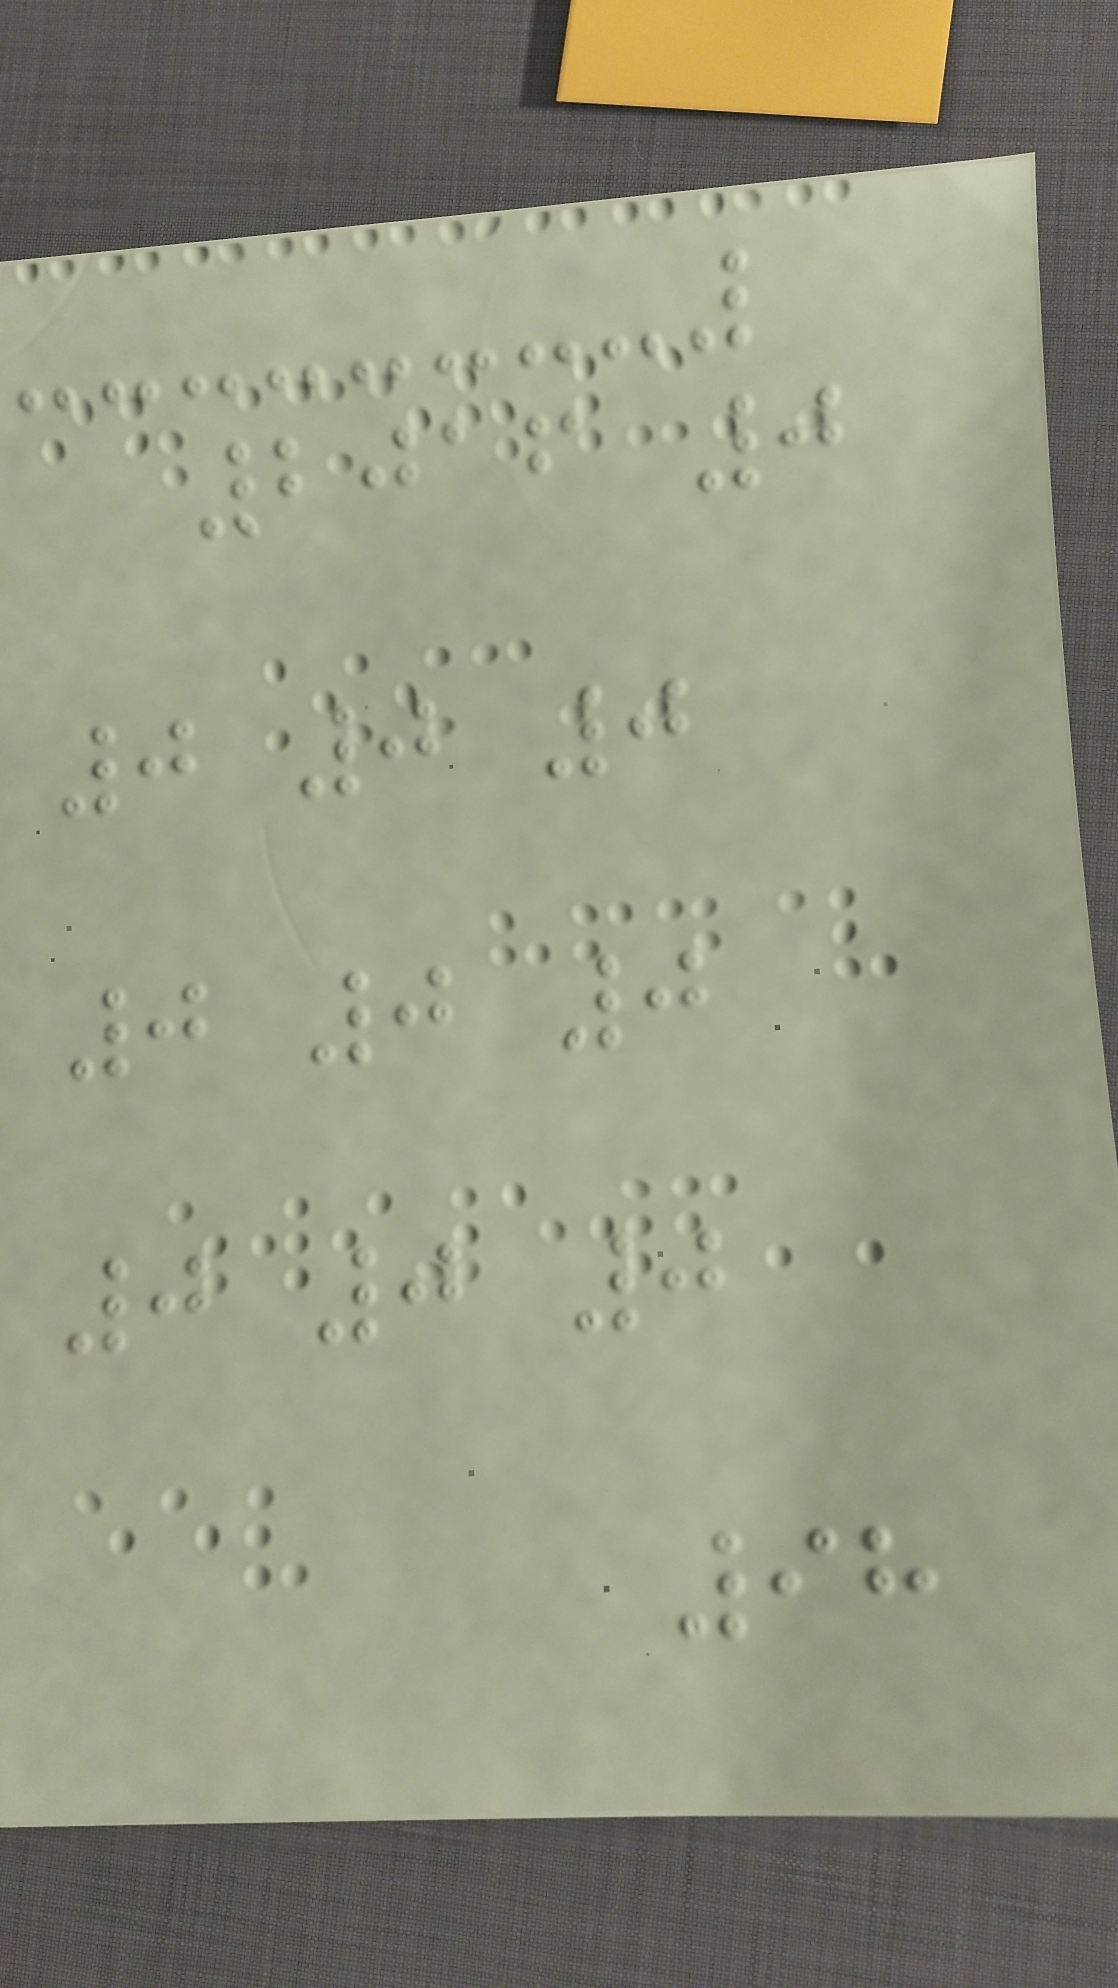2016 0
0 0 0
0 0 0
0 0 0
98
